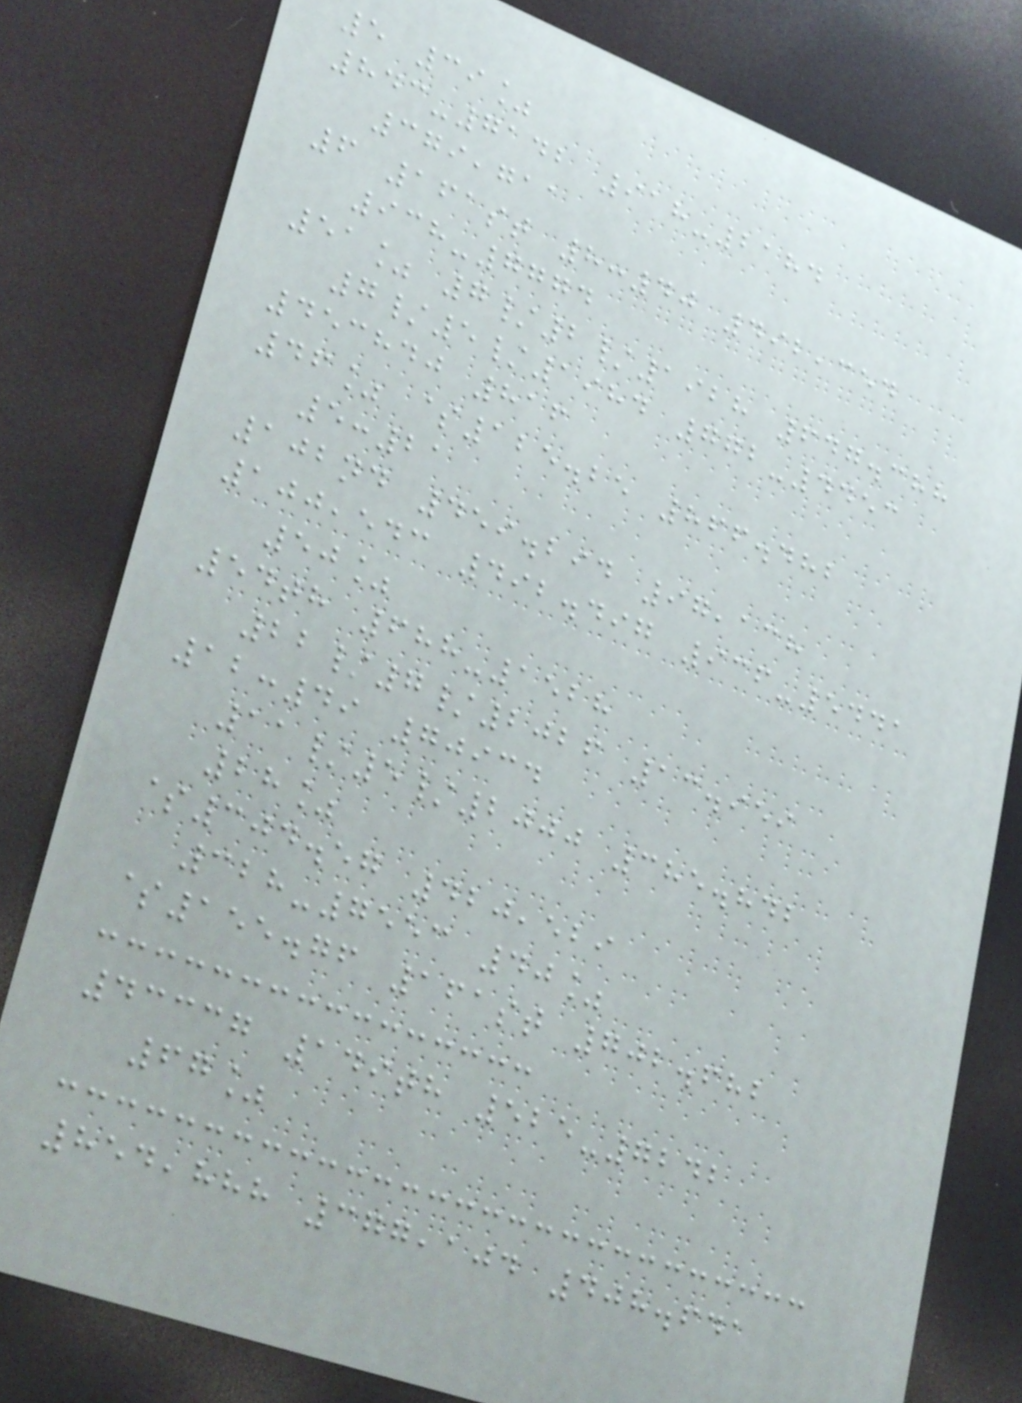5 39%
843-7142 918-2184
379,711
6 161st 8:40 492,354
938-7774
51% 7/2/1928 647.388
7/5/1984 772-4453
453840 816
46% $125.25 866.482
5:21
102nd 459.294 97,138
100,543 492.497 936-5441
50%
54th 688-1528
22/7/2026 13.959
12:49 70934
11/5/2000 385.842
28%
$304.57 420,529
328-7553 40%
$155.76 161st 702.682
43337 149th 525-7242
67%
854,888 377,104 408.641
